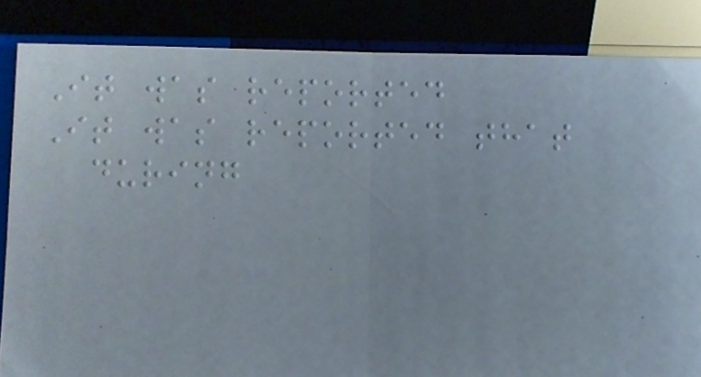It was reported
It was reported that
during
